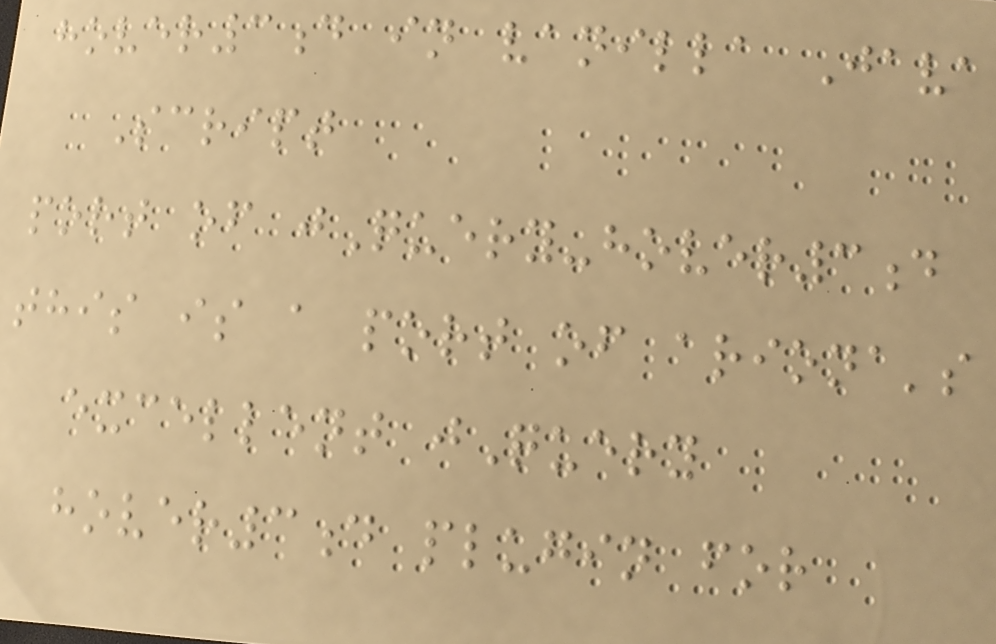hover3d in vanilla Java
Script
port of jQuery-hover3d
this is a port of ariona's
excellent jQuery
hover3d plugin for
